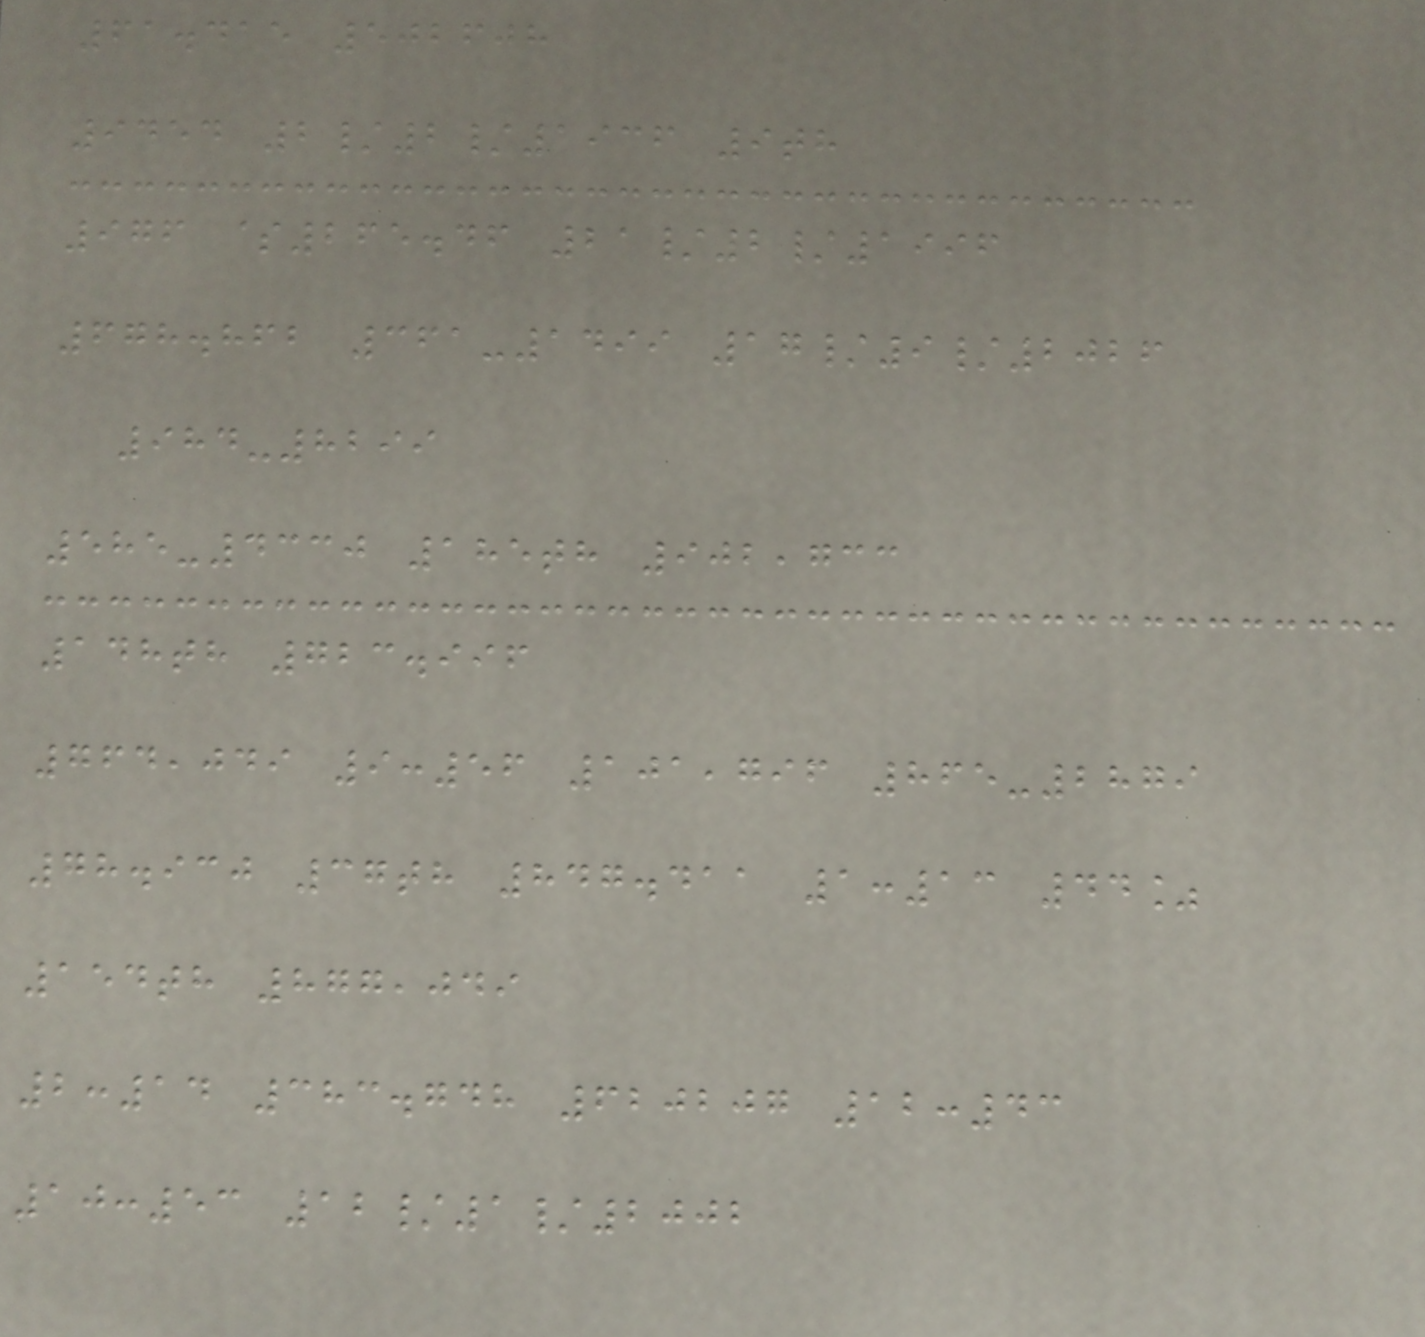61.415 502608
9454 2/2/1936 9th
976 $265.46 21/2/1996
678.862 361-1499 17/9/2026
984-8299
585-4330 185th 902,733
148th 723.996
764,049 9:56 101,796 865-2879
78.930 37th 847.411 1:13 44%
154th 877,049
2:14 383.748 620207 12:43
10:53 12/1/2002
